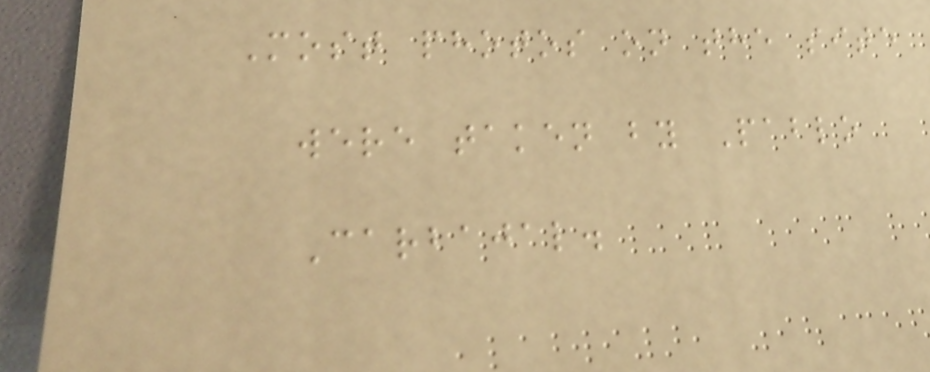Most photos on the site
were taken by Pablo
Carbajal.
